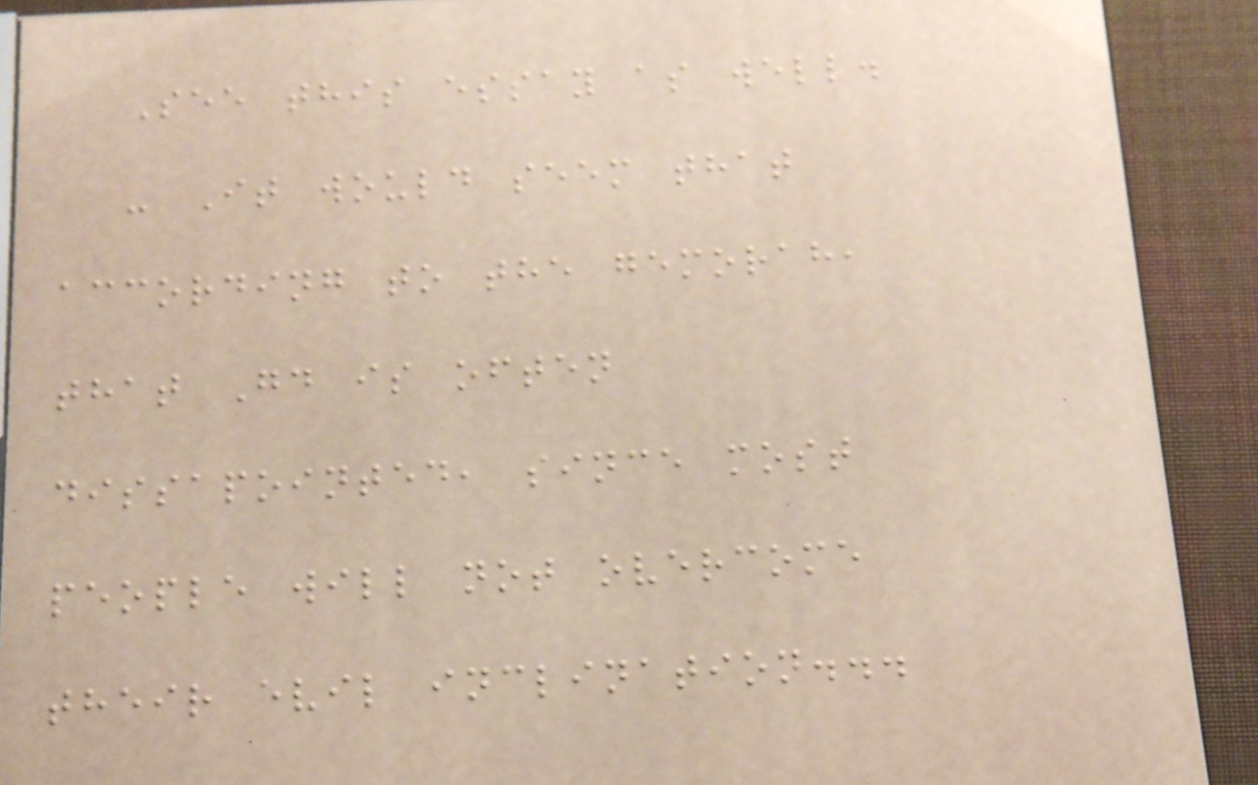See this essay as well.
- It would seem that
according to the gemorah,
that Gd is often
dissapointed, since most
people will not overcome
their evil inclination...
